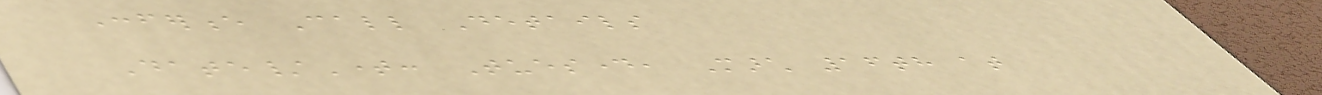Conference Call Details
Date/Time: Tuesday, March 16th at
